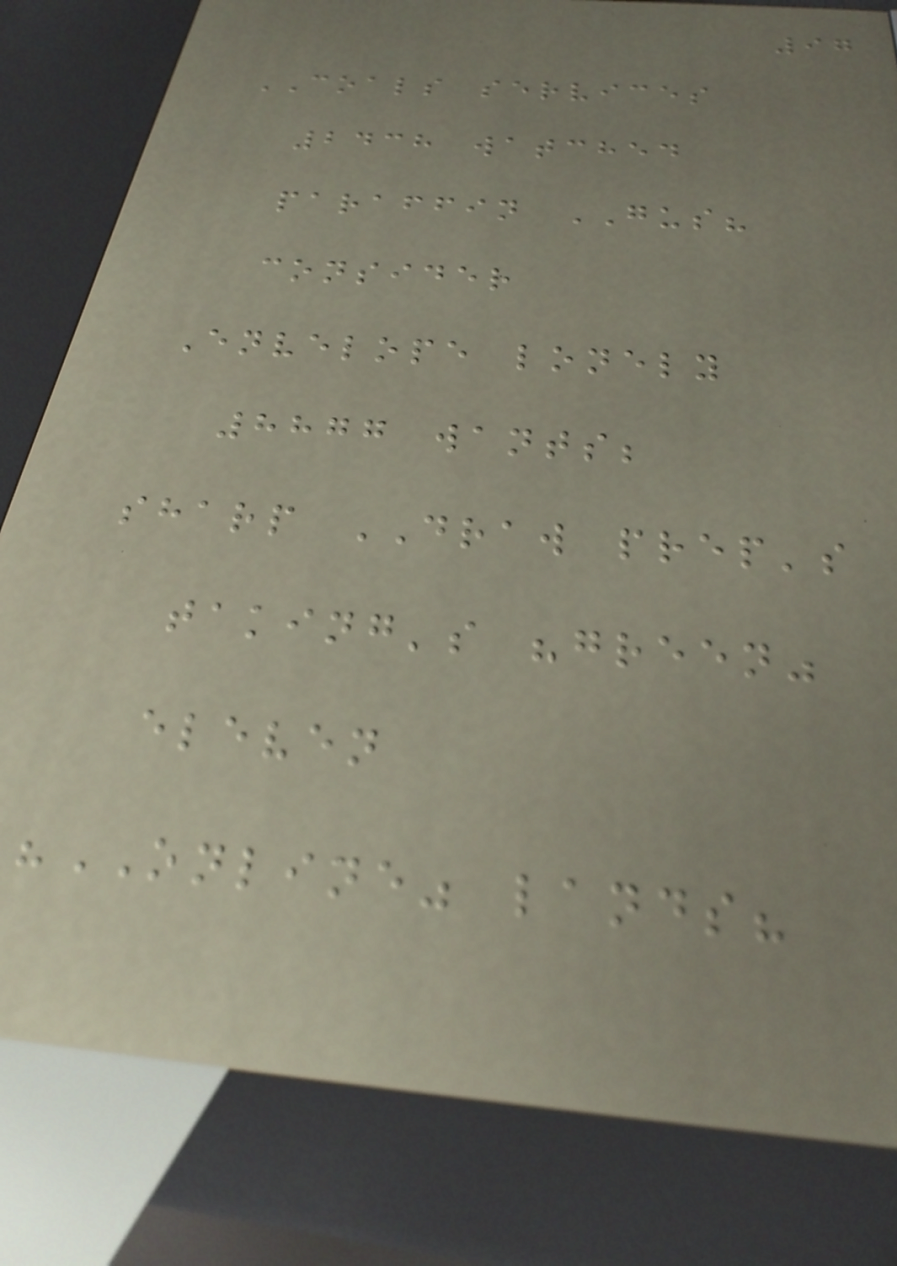97
COALS services
2438 watched
paraffin GUS?
consider
Envelope lonely
8877 wants;
sharp DRAW prep's
taking's "green"
eleven
"ONLINE" lands?
